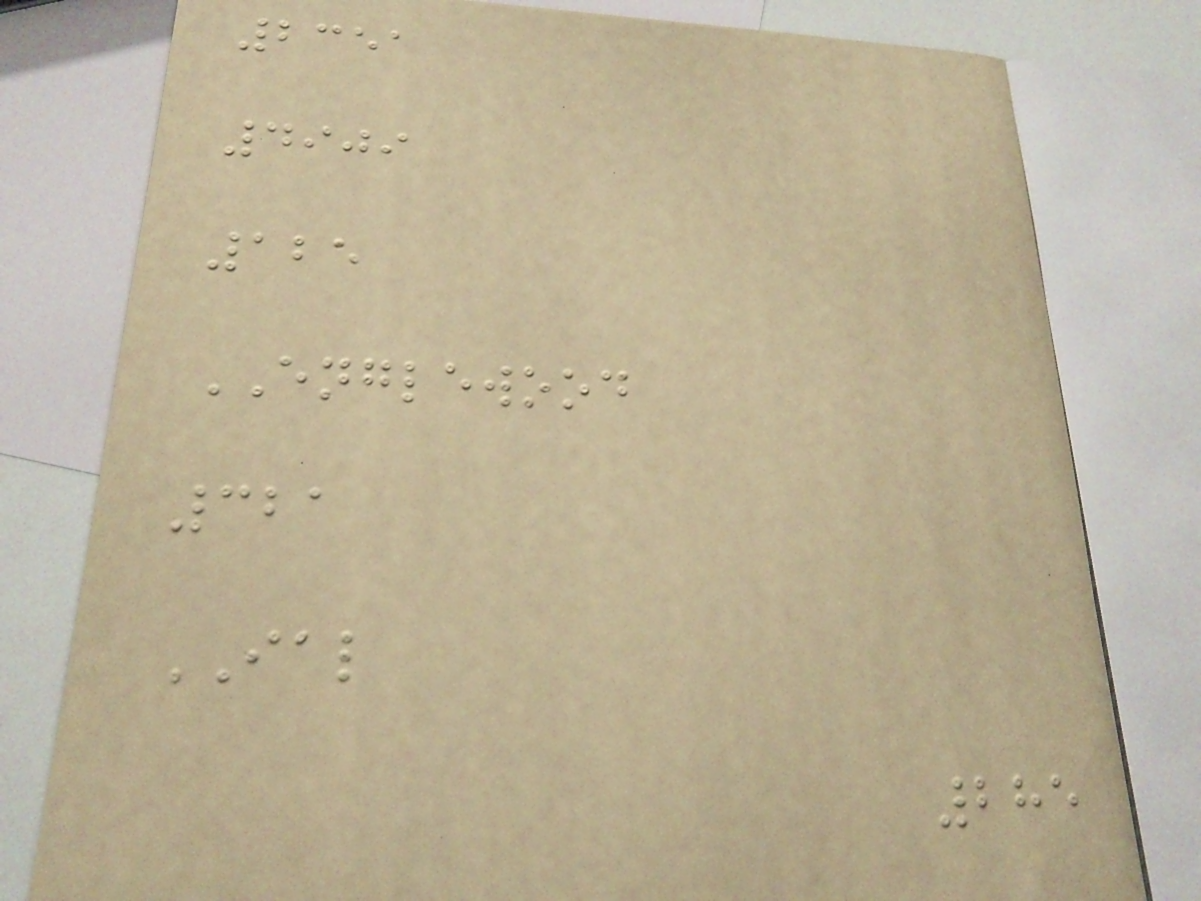2351
4909
125
ENGLEWOOD
321
IAL
285
